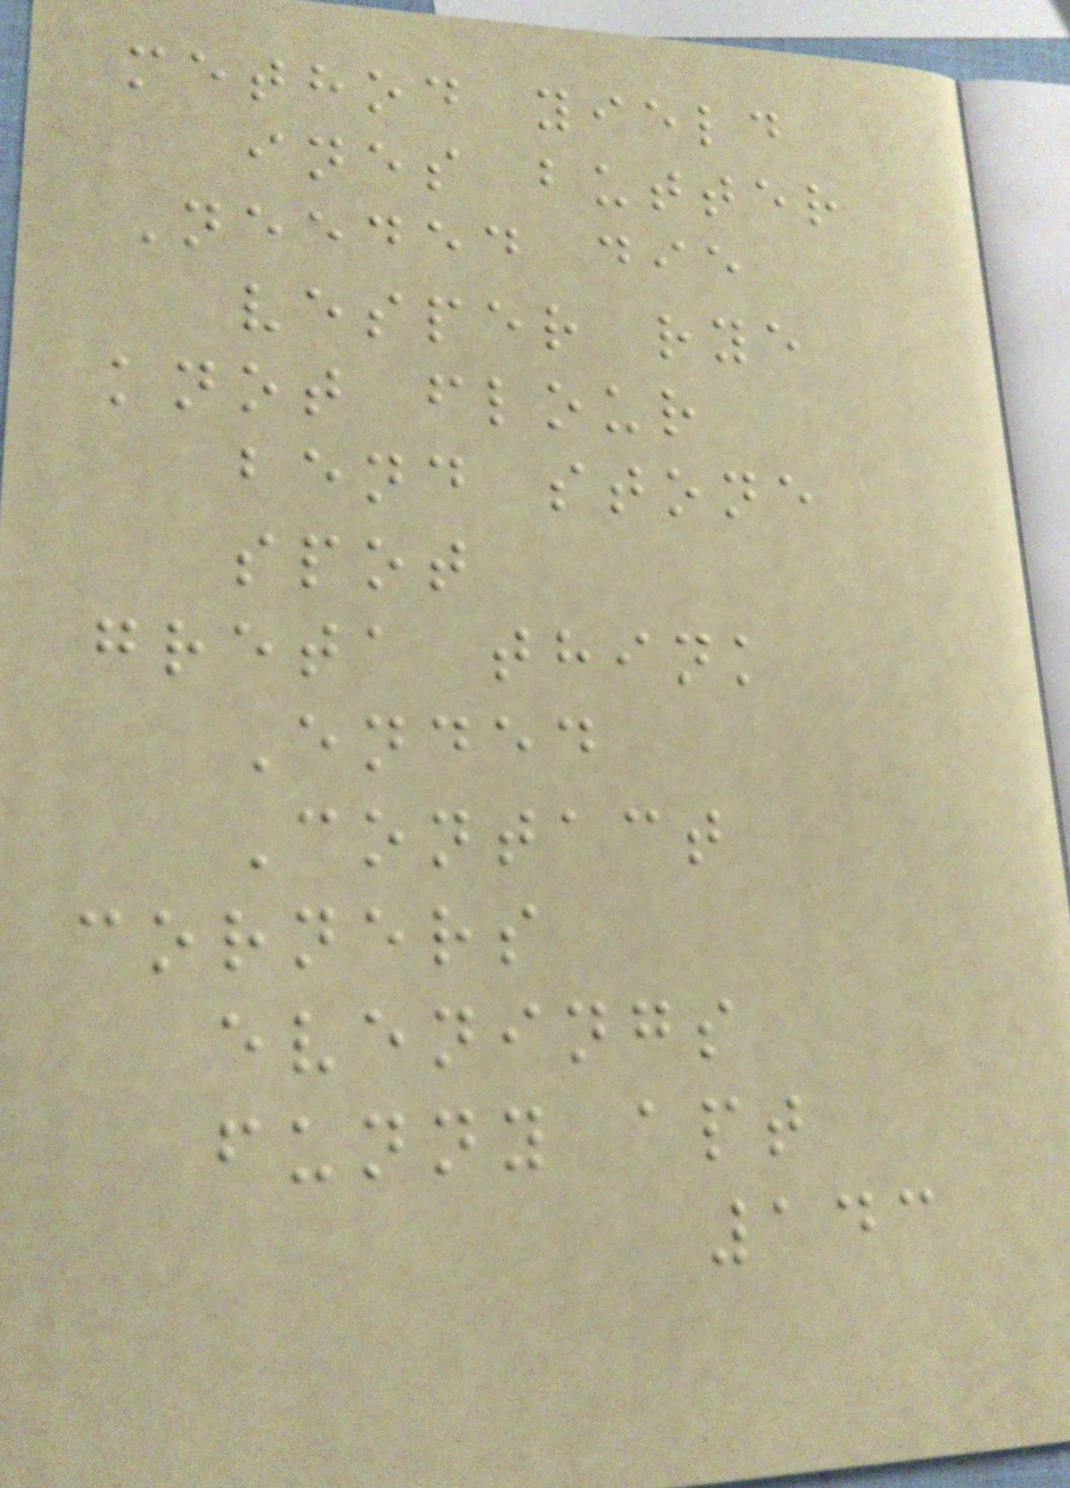method yield
ines butter
Needed die
vesper rye
knot flour
bend stone
spot
greta think
Ended
Contact
corners
evenings
funny apt
143
